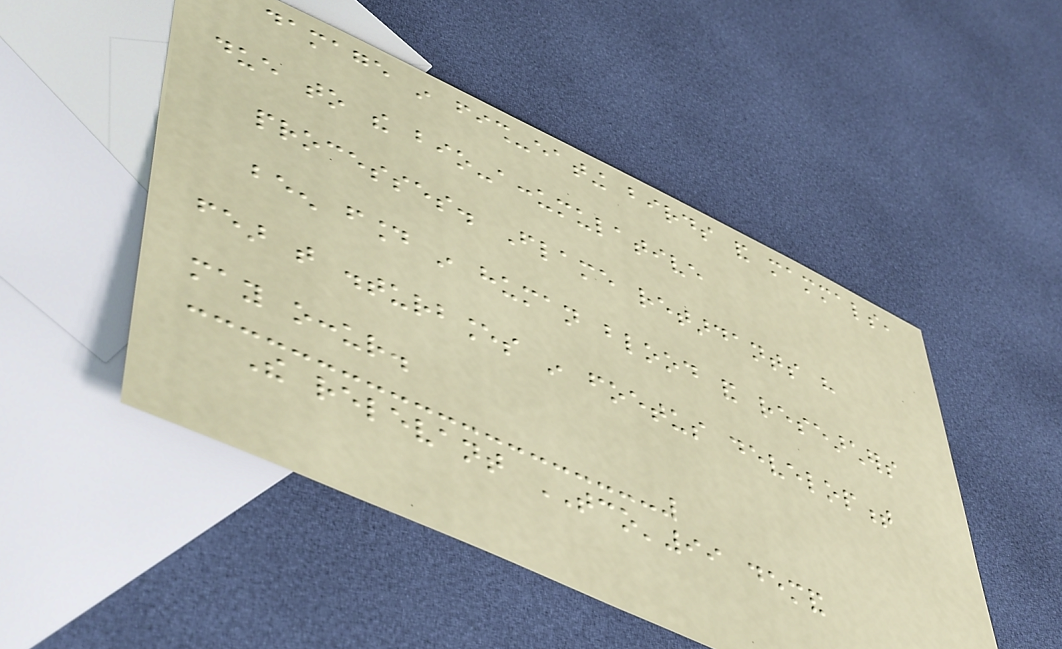damage in fish-eating birds and mammals,
due to the bio-accumulative
processes. Flame retardants have
been found in human blood and researchers
fear that disturbances in foetus development
may occur.
The relevant TCO'99 demand
